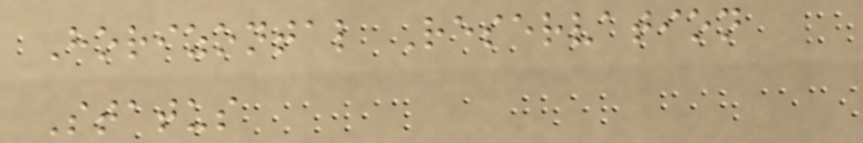Horizontal Reservation
Status
